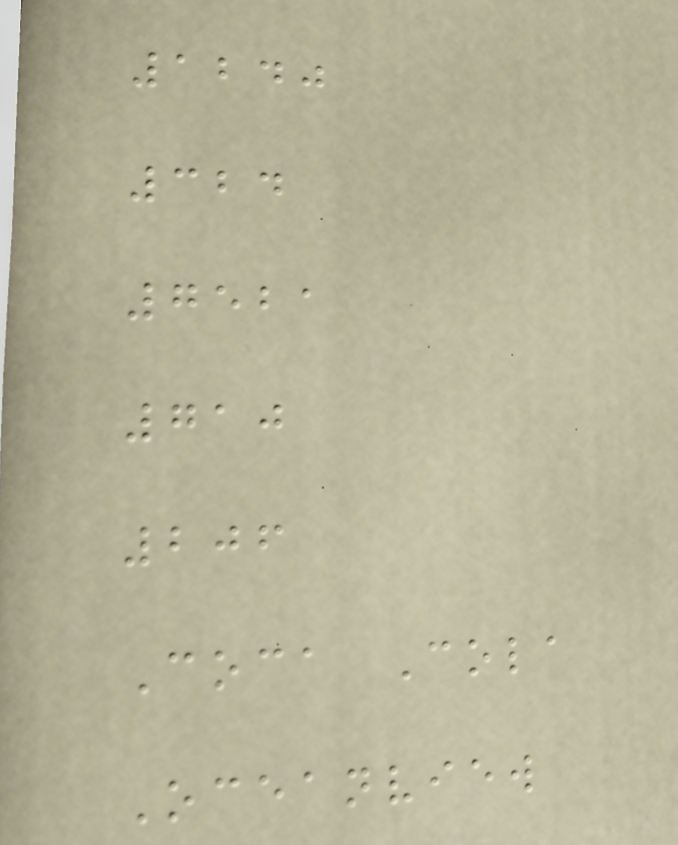1240
324
7521
710
206
Coca Cola
Oceanview
